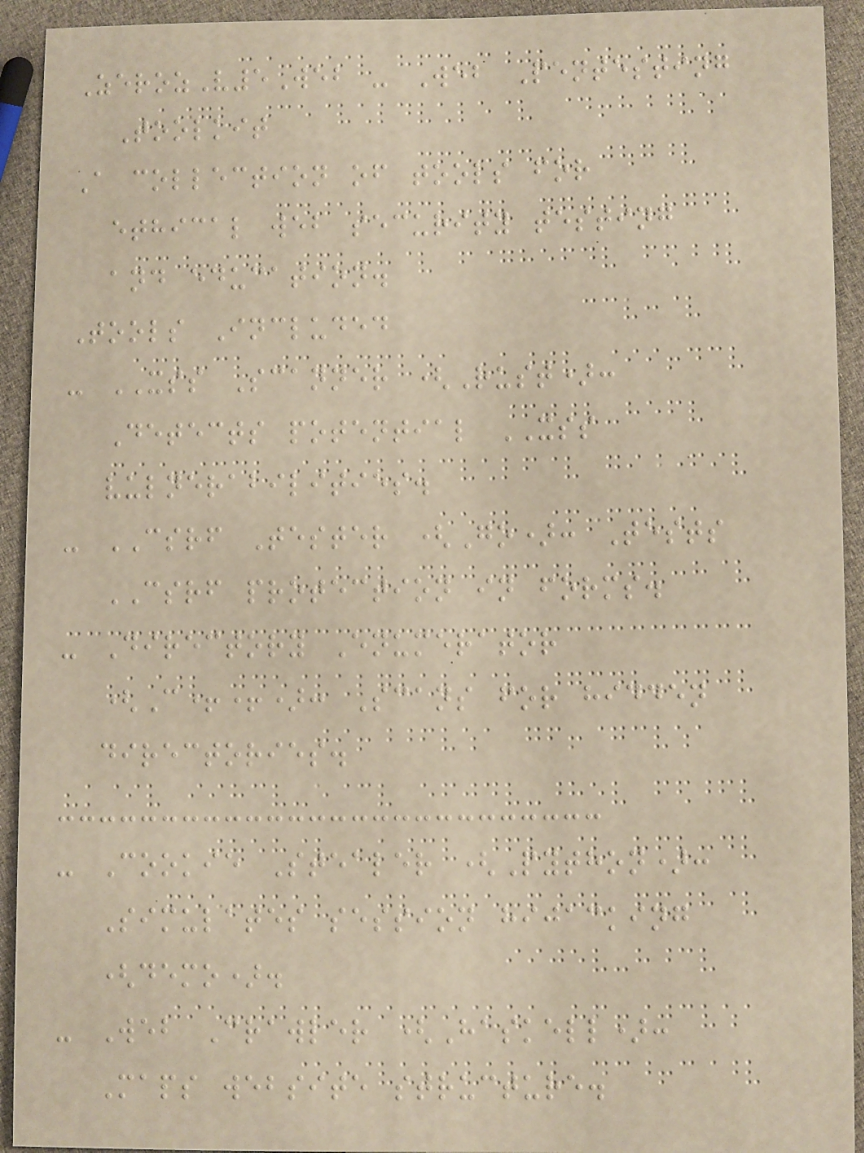ZerozV5Web - Web Pentesting
Toolkit
A collection of tools for
ethical web security testing
and education.
Tools Included
- XSS Scanner (Rust):
Detects potential XSS
vulnerabilities.
- CSRF Tester (Go): Tests
CSRF protection in forms.
- Directory Enumerator
(C++): Scans for hidden
directories.
- Cookie Stealer (Python):
Simulates session hijacking
(demo).
- Web Crawler (Haskell):
Maps website structure.
